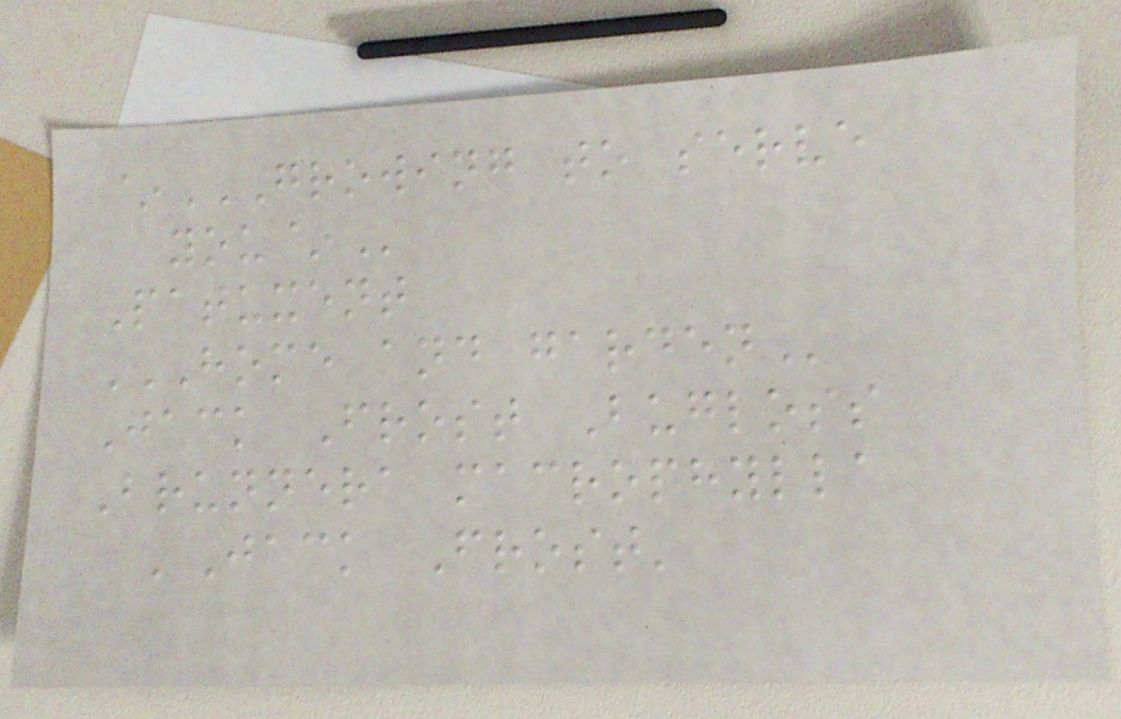~GROWING TO SERVE
YOU~
Patuxent
HOME AND GARDEN
Jack Frost Bugloss
Brunnera macrophylla
'Jack Frost'
